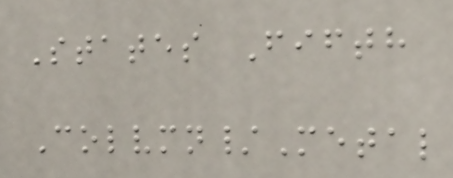States Fifth
Colvmn/Metal
